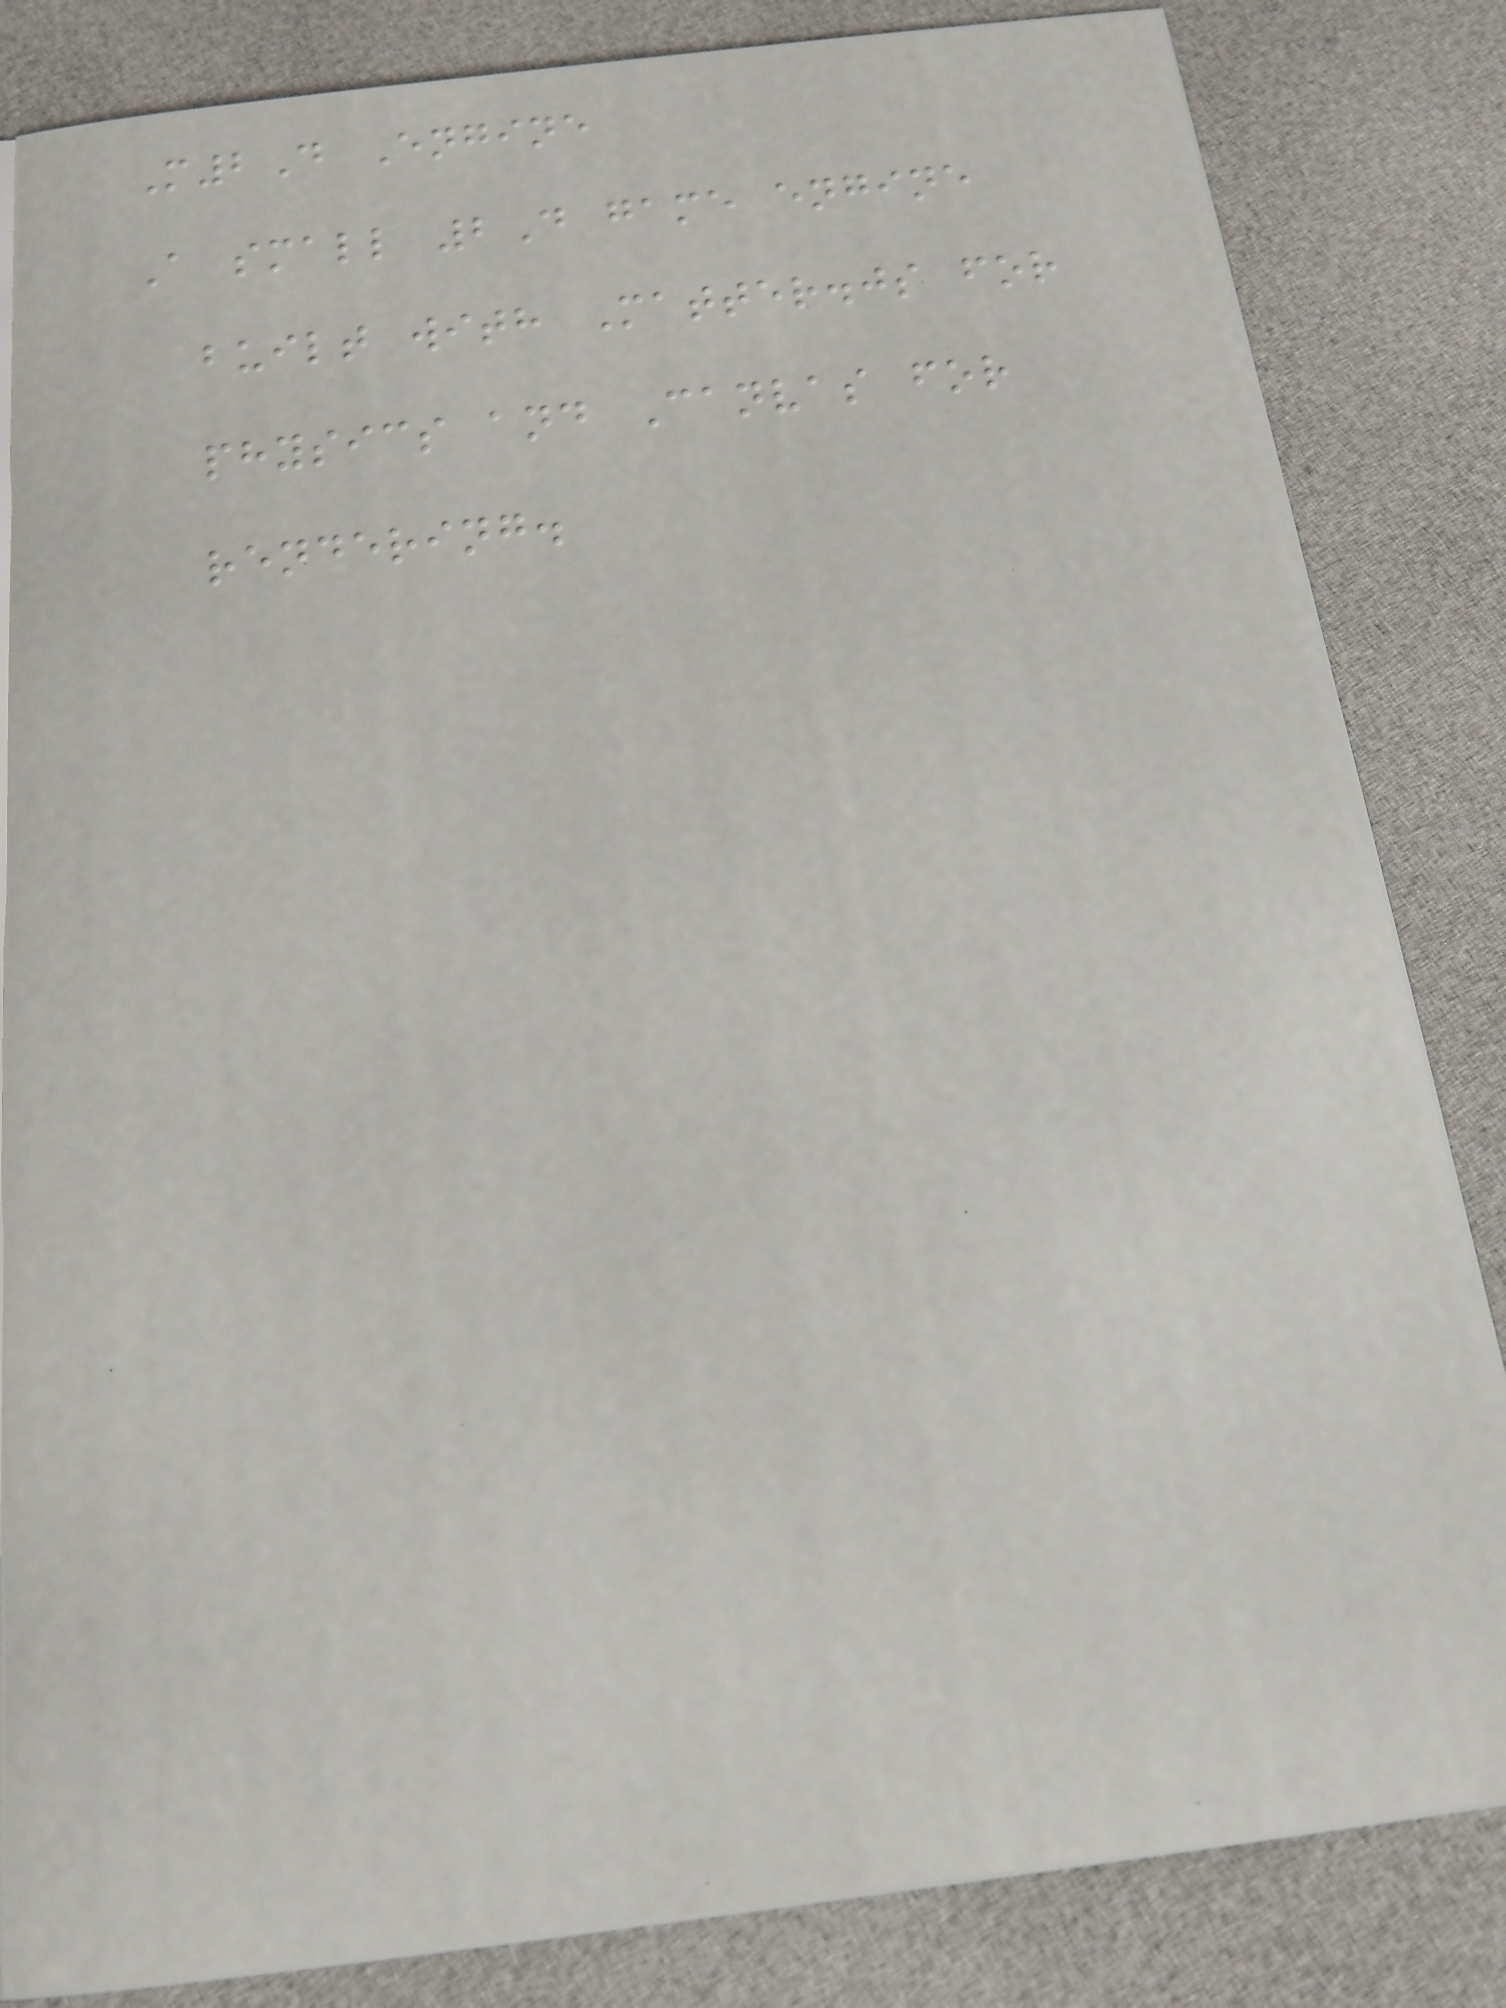M2D Engine
A small 2D game engine
built with Matter.js for
physics and Canvas for
rendering.
